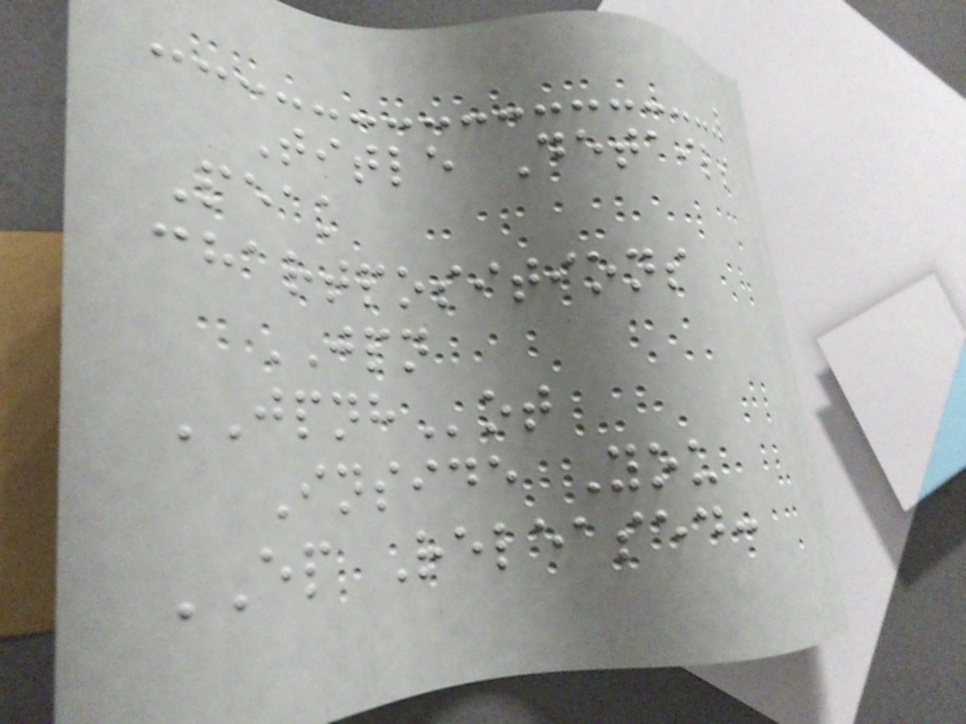Title Details
Peak
chartpositions
JPN
JPNHot
Inside You
EP Released:
